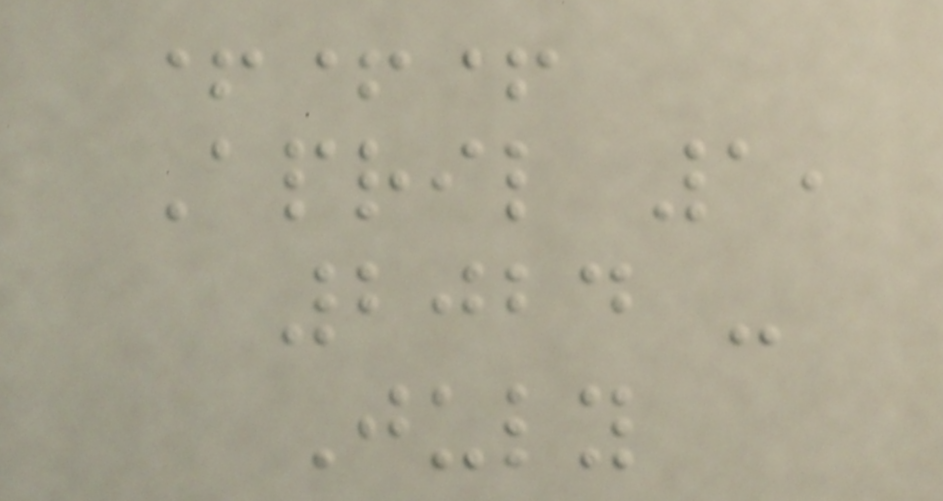+++
April 1,
2024 -
July
